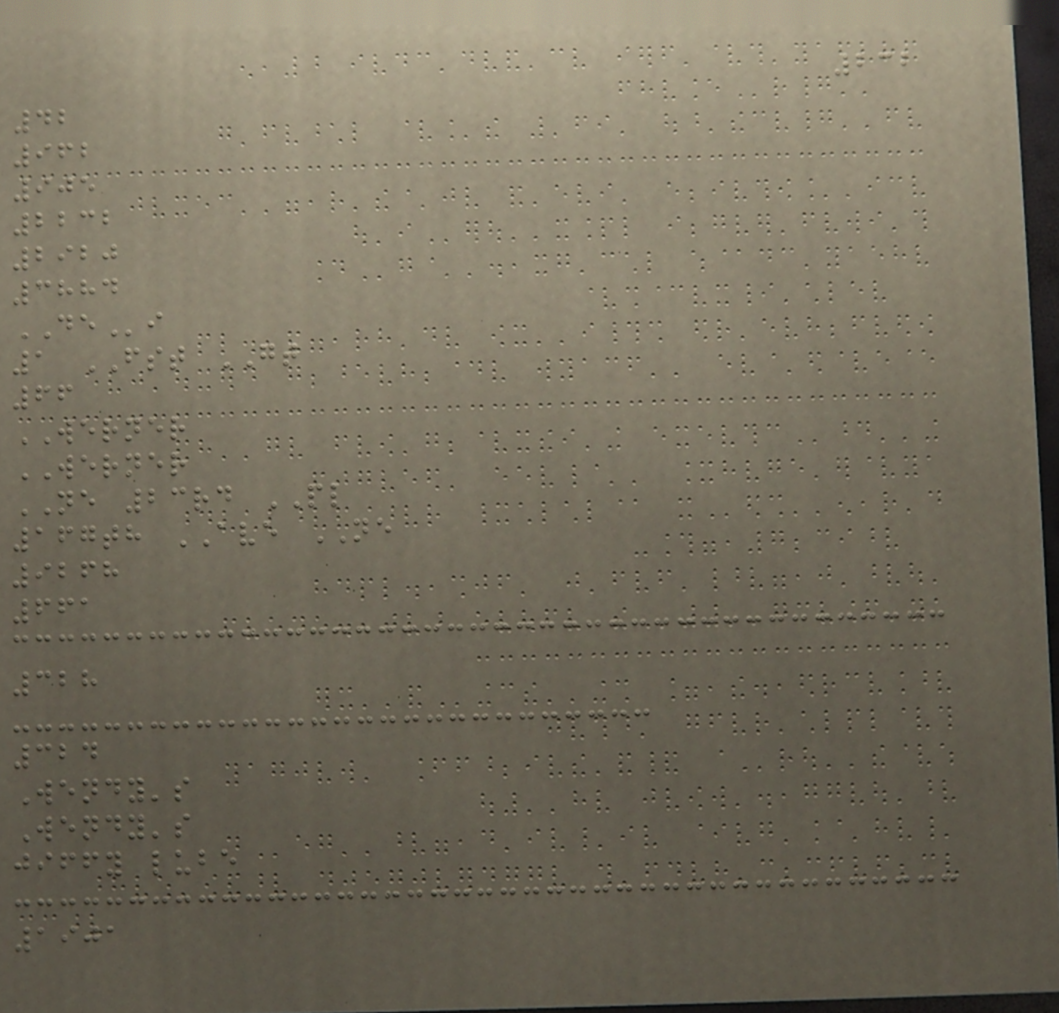232
42
962
905
2232
2920
3884
DEi
1 FST GT
66
WERNER
WERNER
NE 23rd PL
167th AVE NE
9268
661
328
324
Wendy's
Wendy's
jiffy lube
1901
